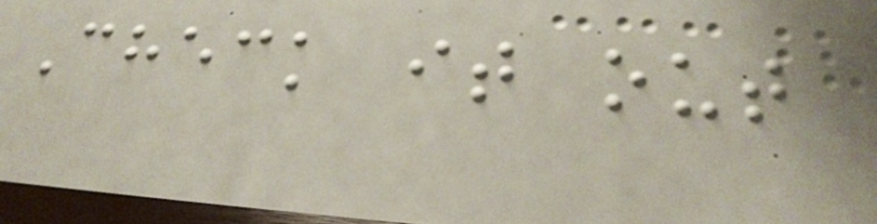Check it out
